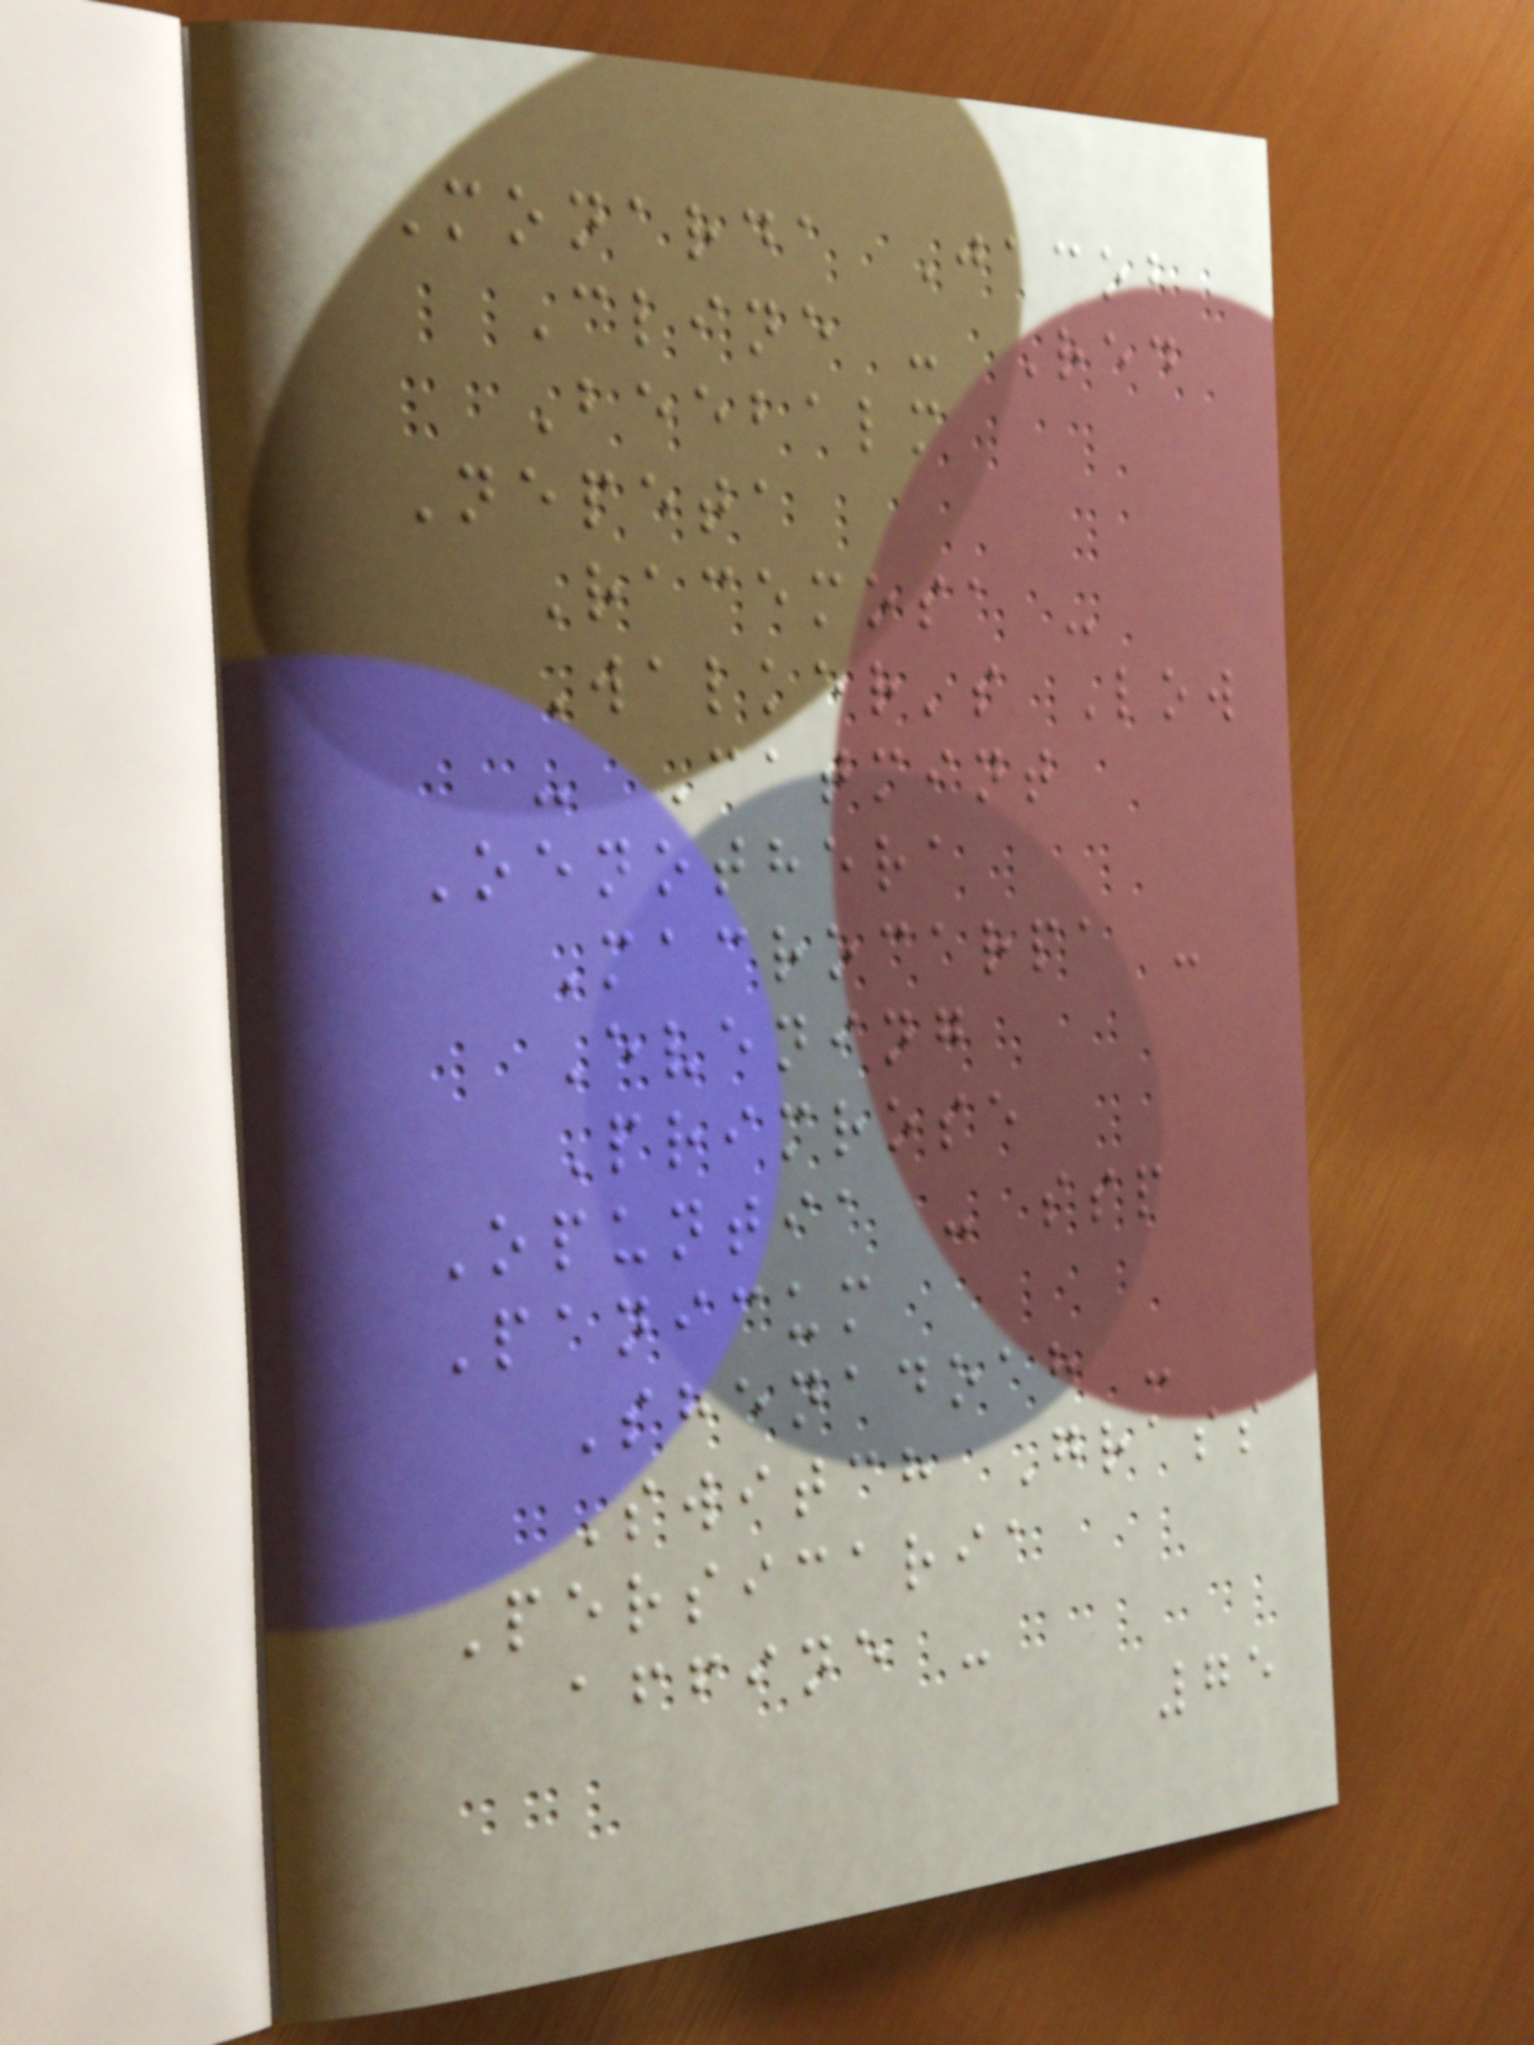Monarda Jacob
Cline - Red
Beebalm
Nepeta
Racemosa -
Walker's Low
- Catmint
Oenothera
Macrocarpa -
Evening
Primrose
Opuntia - ssp
Panicum
Shenadoah -
Switch Grass
Persicaria
affine -
75
